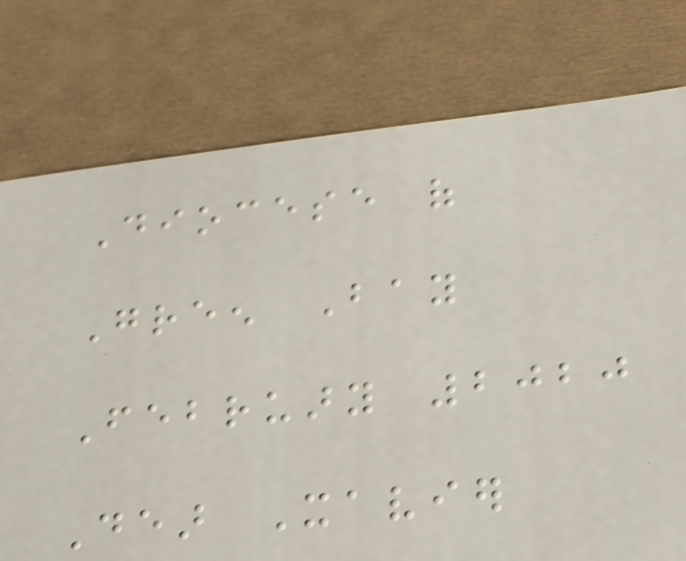Diocese of
Green Bay
February 2020
Dear Xavier
